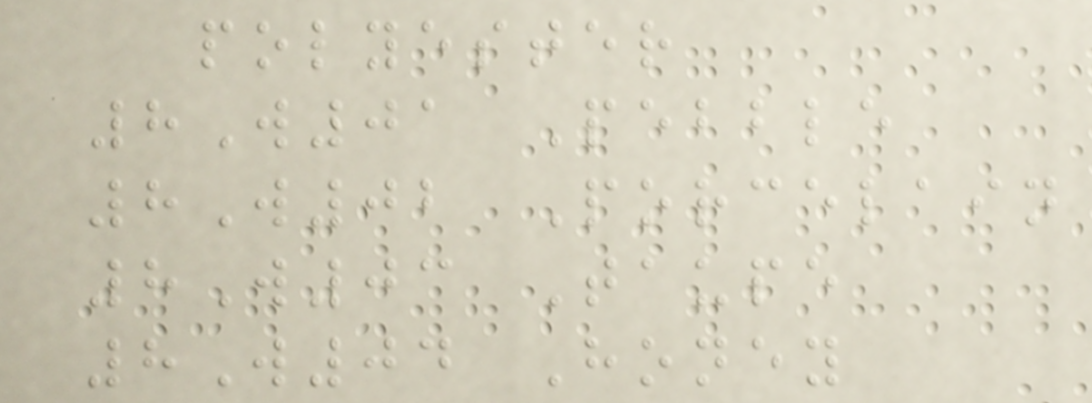polyester
8W01 Pebble
8W02 Porcelain
8W03 Taupe
8W04 Honey
